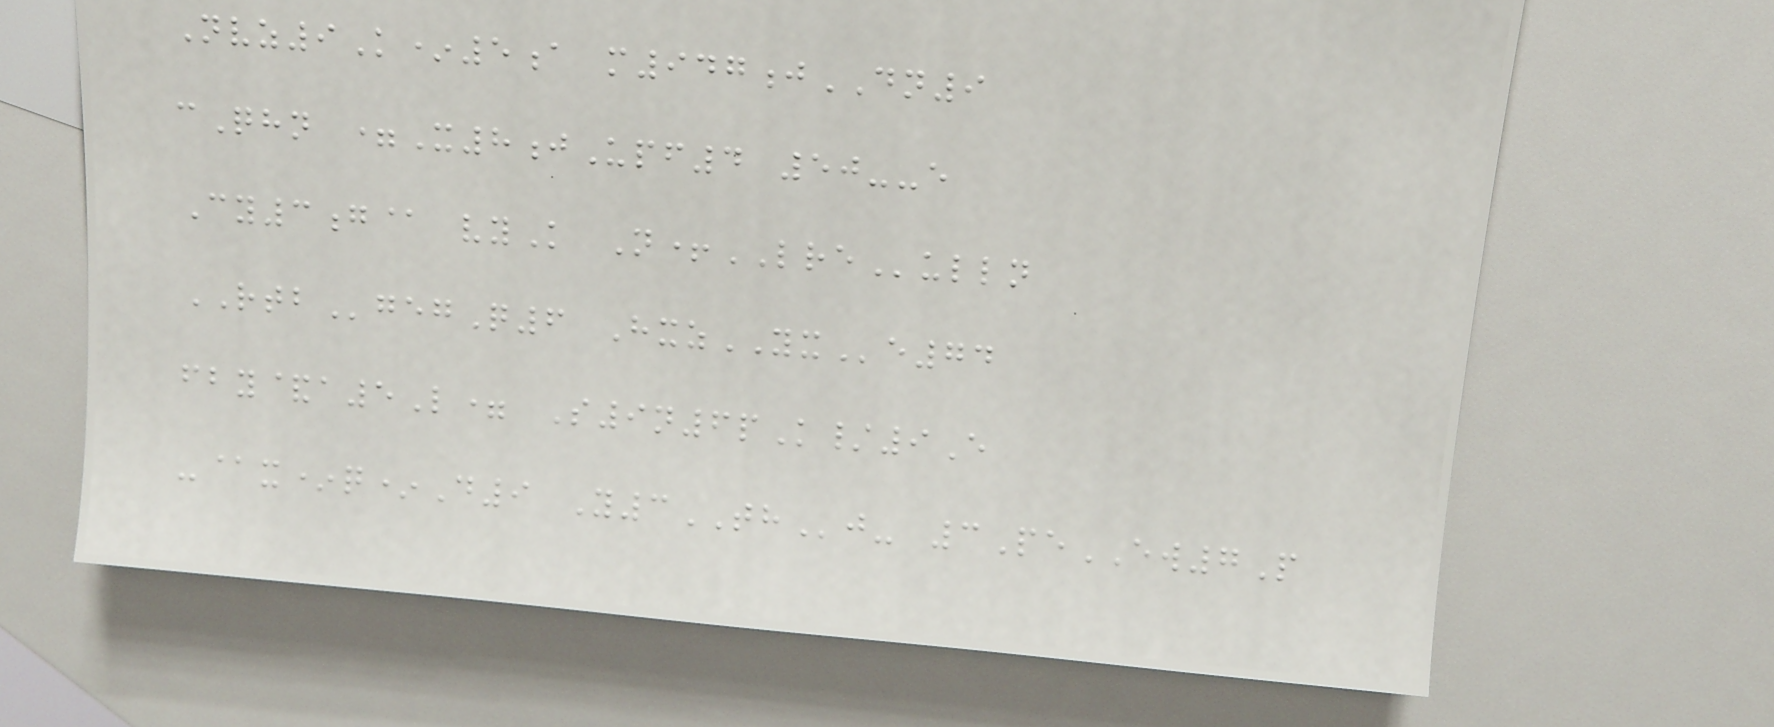Nvz9K*5a m947jDN9
cQhn =X8jUpf4 50--e
Cy3g@ vyK N+LREulln
RTBgegQ6 HxzYXe74
fby&a5L= S9n6pK/9E
-@x*q*D9 Y3THj- 3PeEW7P
